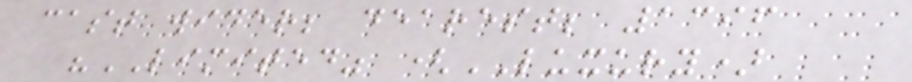cast wider; dearest; 1396
"LIMITED" (LUXURY)
